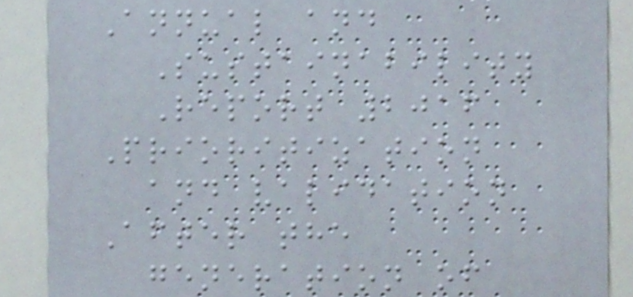Annual and
Sustainability
Report 2016
Prioritization
and validation
After the
generation of
